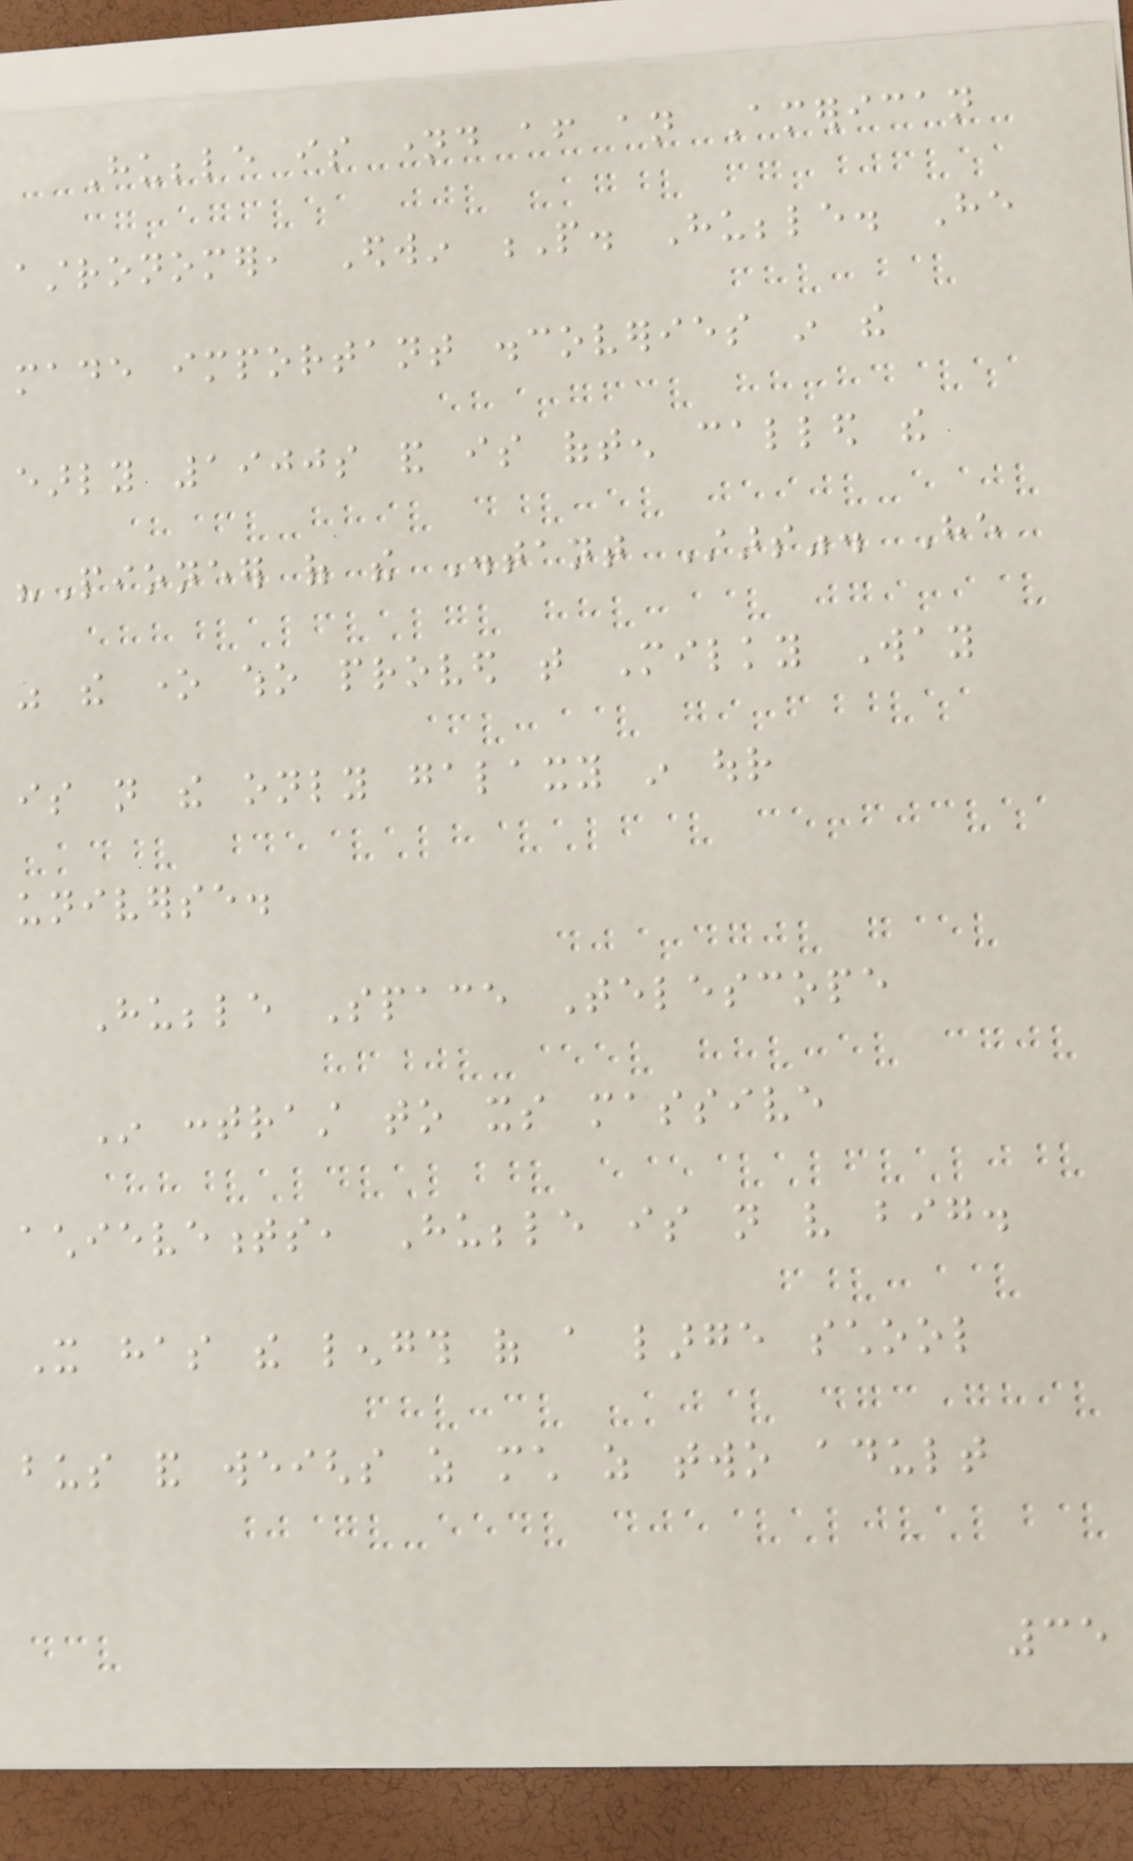Hubble is named after an American
astronomer, Edwin P. Hubble. He
made important discoveries in the
early 1900s and is often called the
"Pioneer of the Distant Stars". He
was the one who proved that Milky Way
is not the only galaxy in our
universe.
Hubble Space Telescope
In contrast to its massive
achievements, Hubble is not very big.
It has the length of a large school
bus and weighs as much as two adult
35
